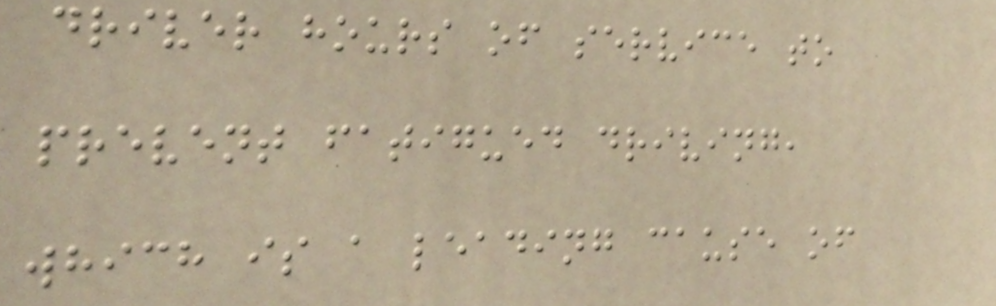driver hours of service to
prevent fatigued driving,
which is a leading cause of
